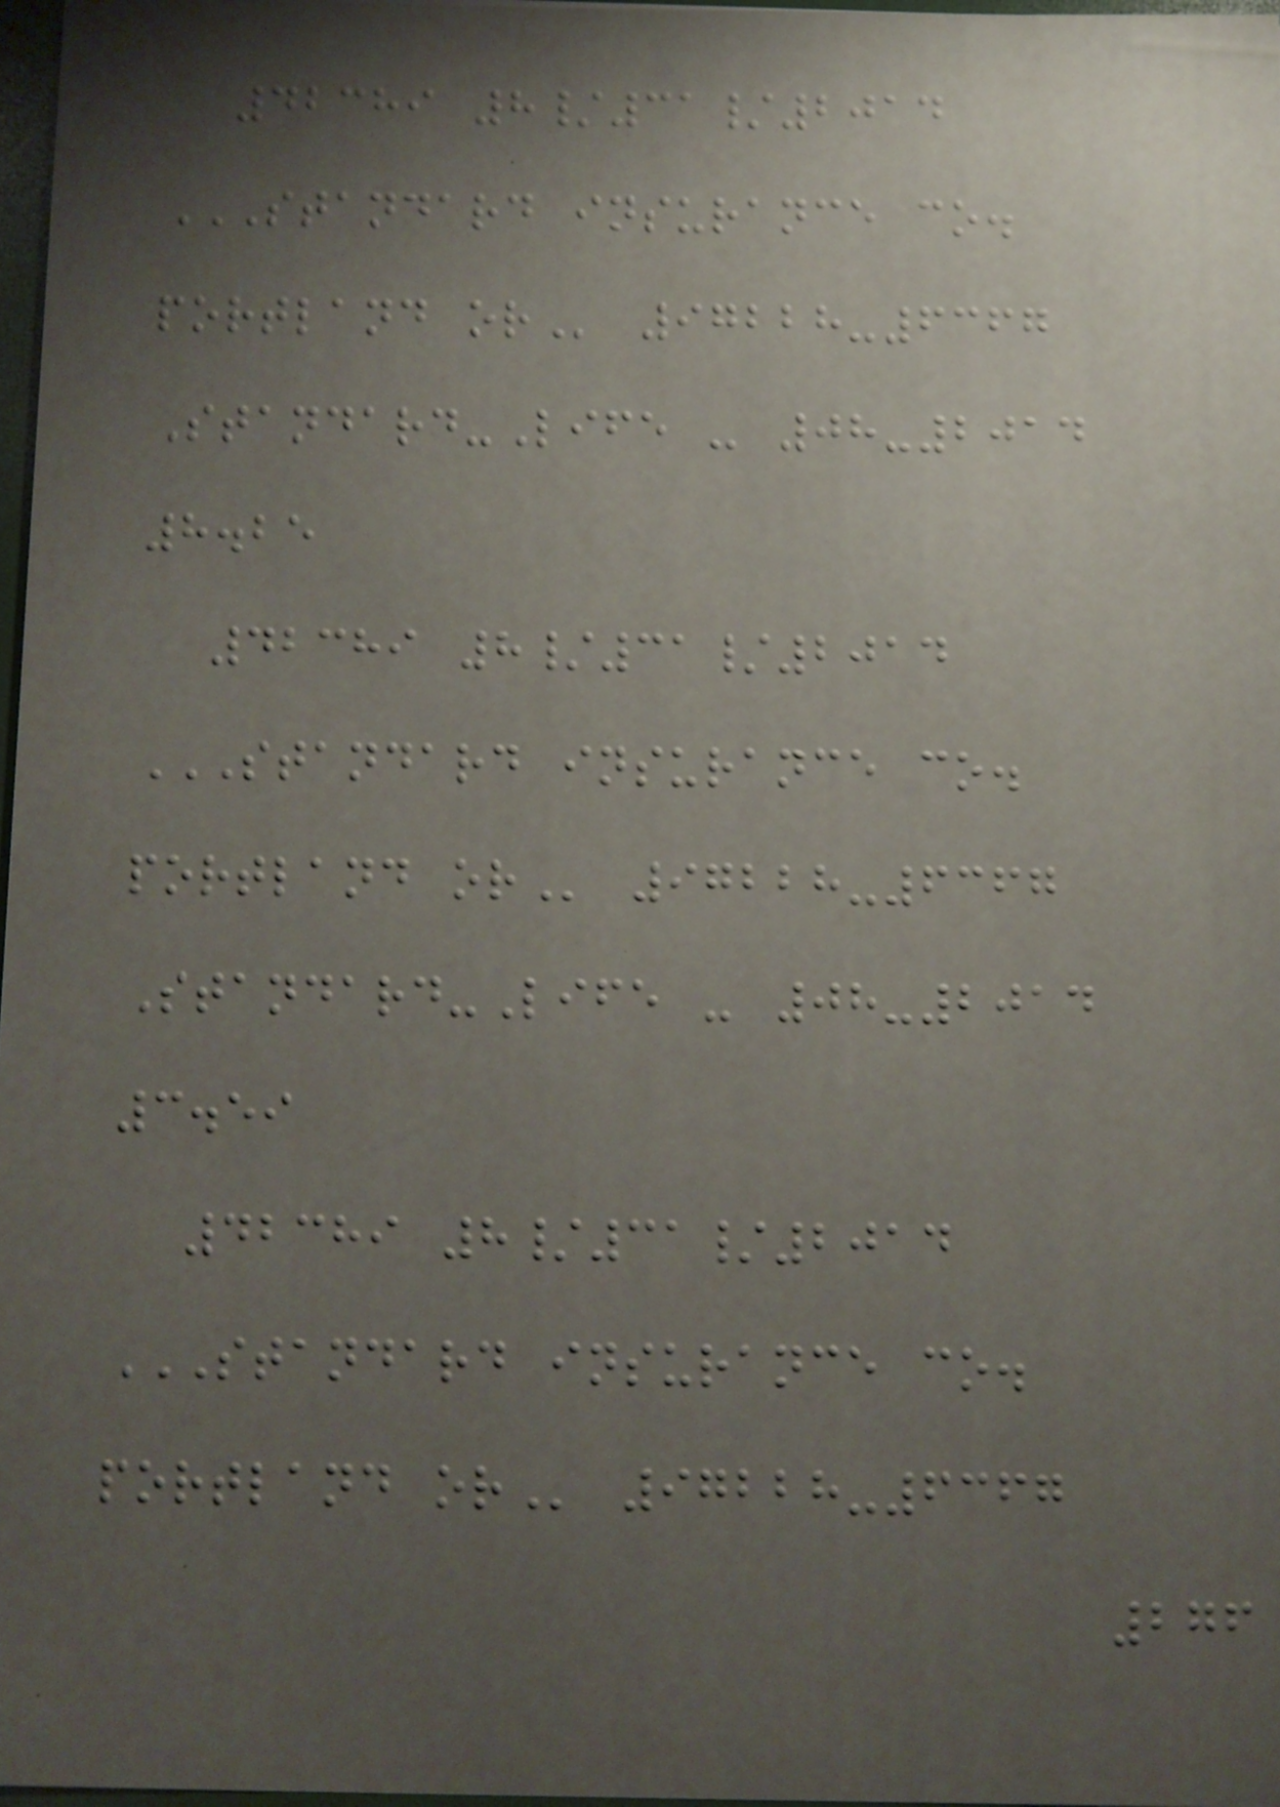42389 8/31/2014
STANDARD INSURANCE CO.
PORTLAND OR 97228-6367
Standard-Life - 08-2014
8.25
42389 8/31/2014
STANDARD INSURANCE CO.
PORTLAND OR 97228-6367
Standard-Life - 08-2014
3.59
42389 8/31/2014
STANDARD INSURANCE CO.
PORTLAND OR 97228-6367
276
